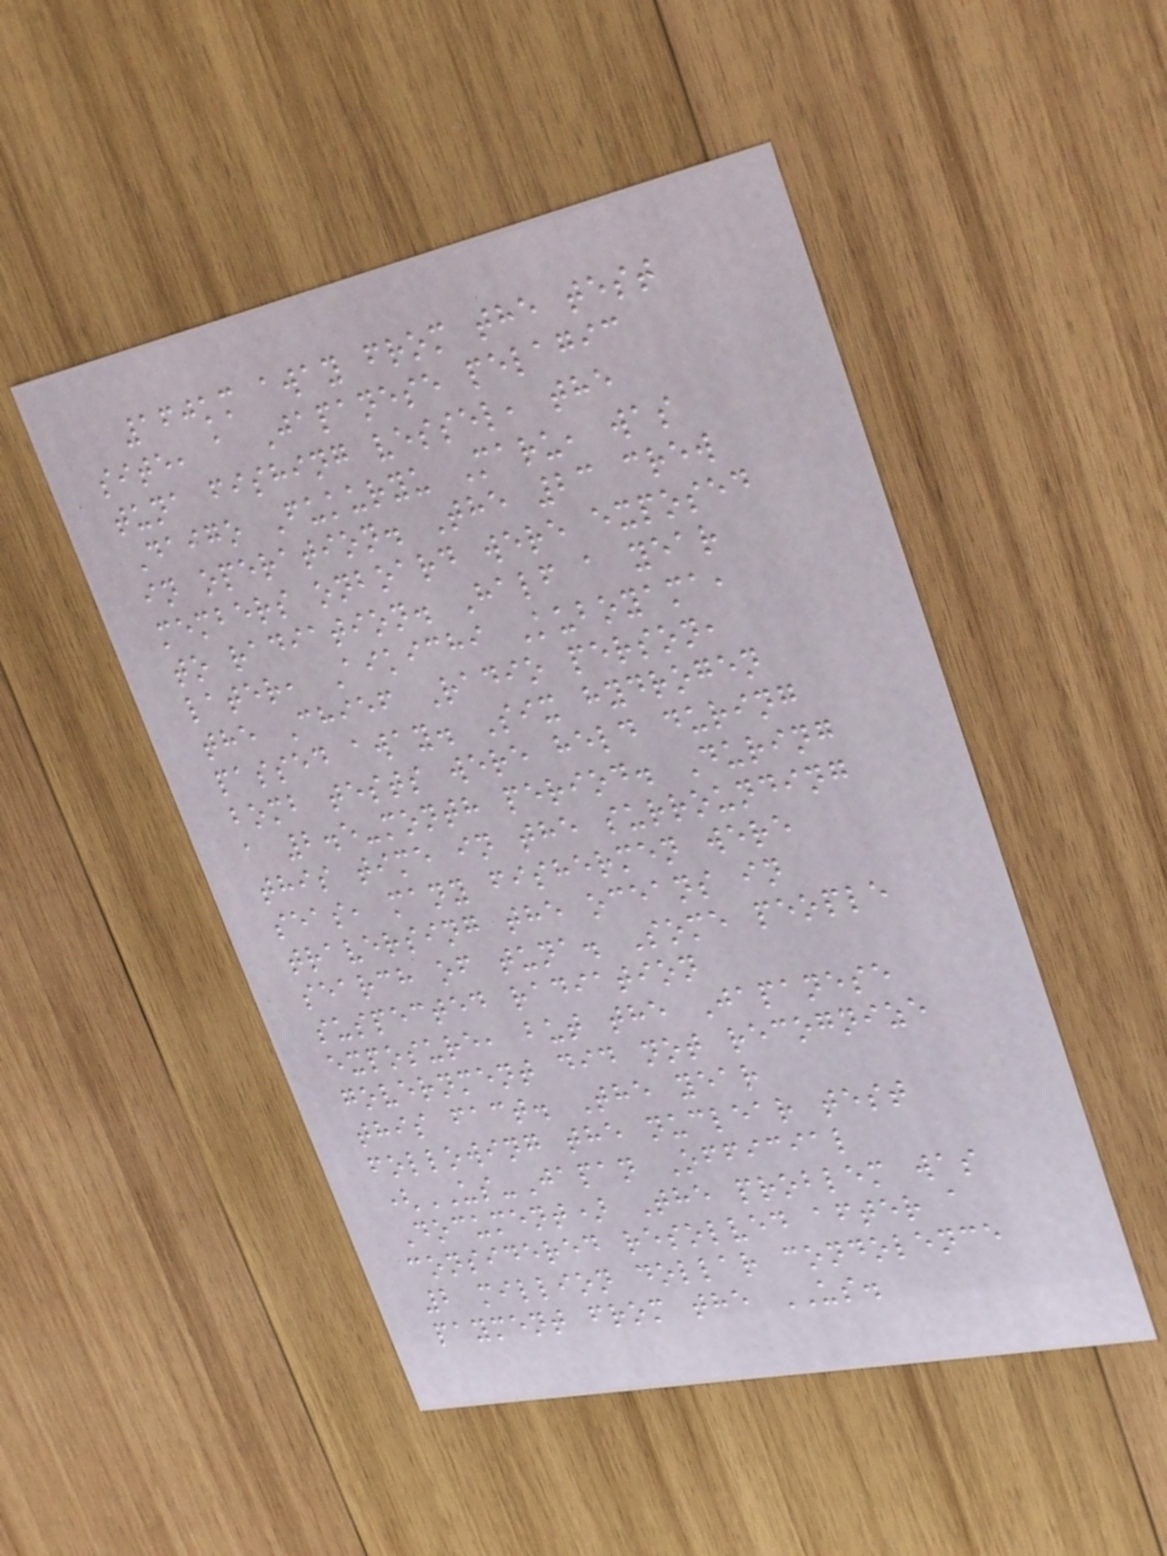160km away from the test
site, a Japanese pelagic
tuna fishing vessel, the
Daigo Fukuryu Maru, was
in operation. The 23 crew
members onboard were exposed
to radiation. Half a year
later, Aikichi Kuboyama,
the Chief Radio person,
passed away. Six hydrogen
bomb tests were held during
a 2.5-month period. During
this time in the surrounding
seas, many fishermen were
traversing the oceans in
search of tuna. Some people
suspected radiation
exposure, but the Japanese
government did not recognize
this fact. The year
following the nuclear test
(US-Japan Official
Document) The problem was
considered resolved after a
2 million dollar condolence
payment from the US.
